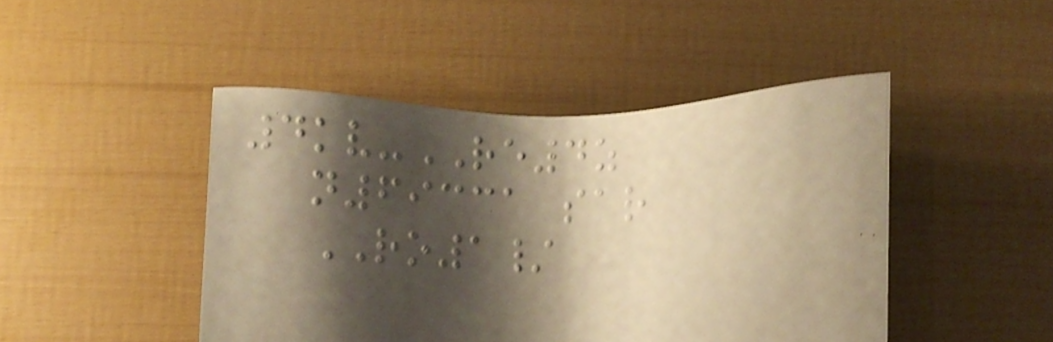4kv-RE4z
n69331 sar
RO1/
